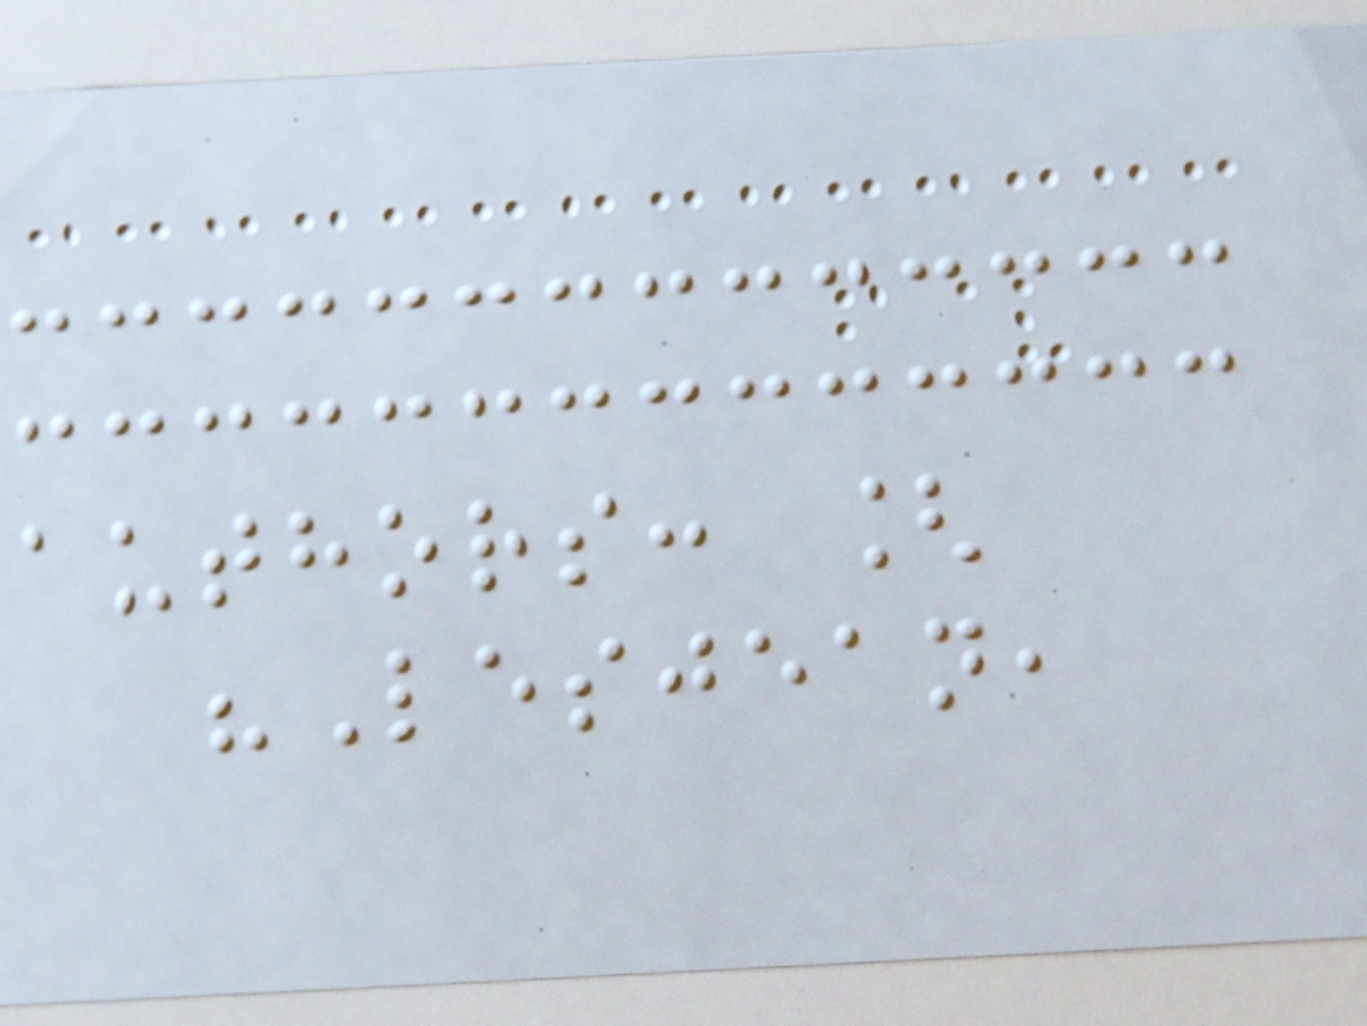authors: [
"Lesjean,
